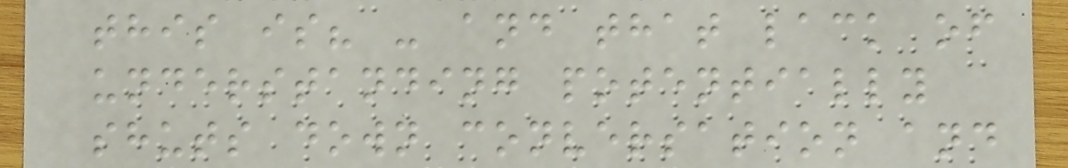this is? - and that lack of
understanding potentially
shuts down conversation and
